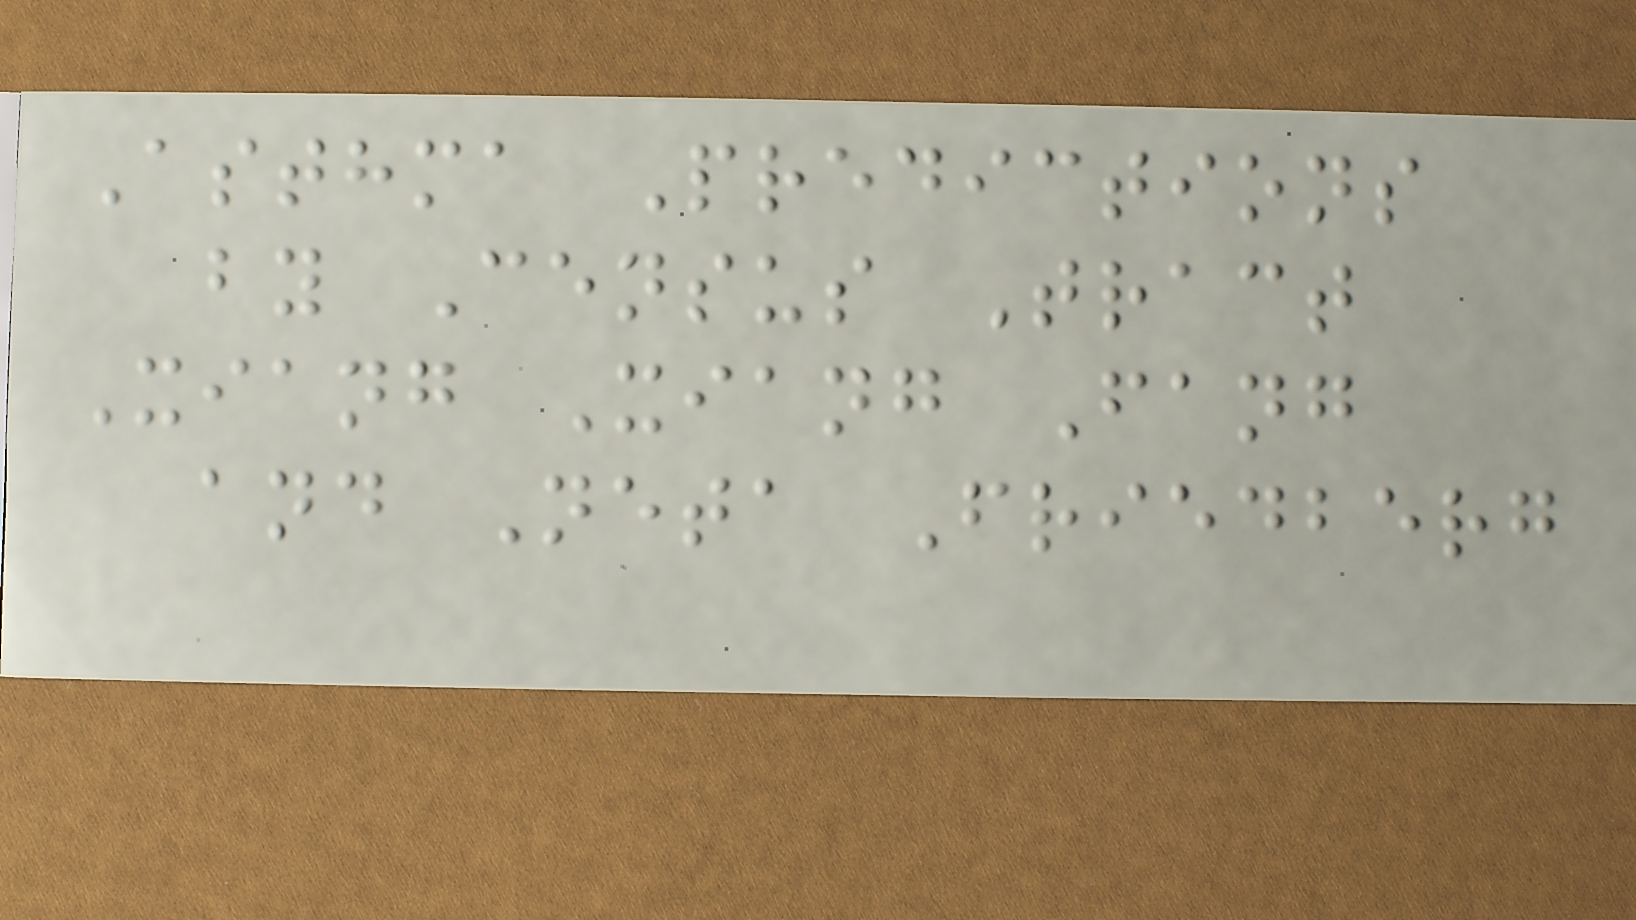Asthma Predictions
by Census Tract
Xiang Xiang Fang
and Neta Friedberg
